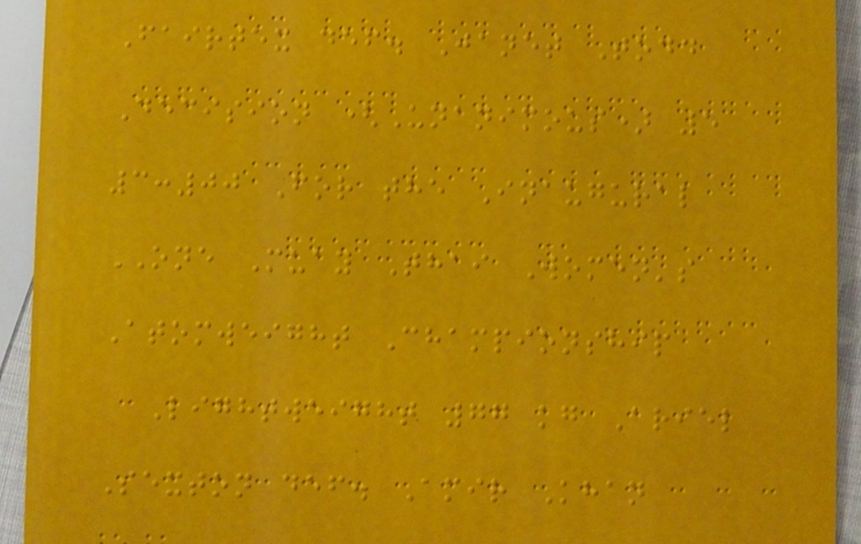Fairtex def. Janet Todd
Decision (Unanimous) 5
3:00 For the Inaugural
ONE Muay Thai Women's
Atomweight Championship
Lightweight 77 kg Ariel
Sexton def. Amir Khan
